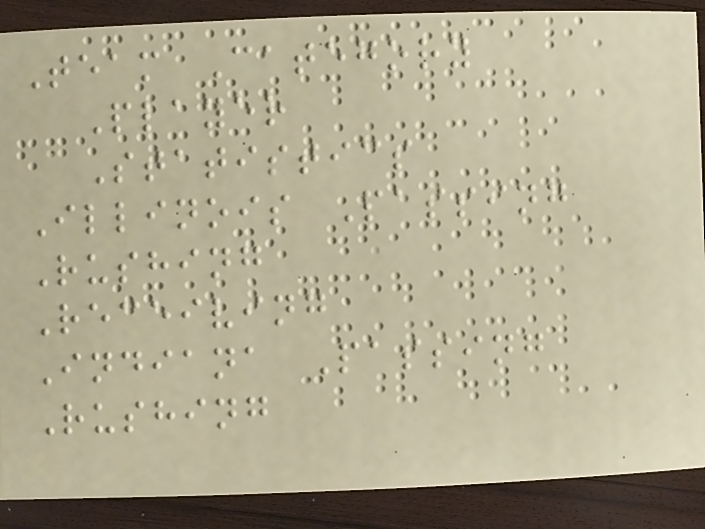Team Category
Player
Statistics
Illinois Passing
Rushing
Receiving
Indiana Passing
Rushing
